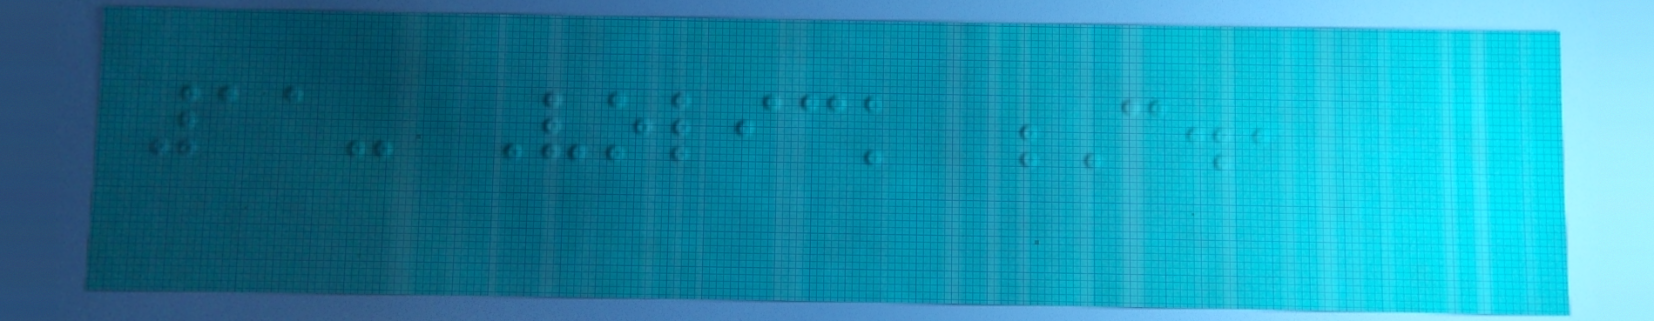11- Volick C.,
